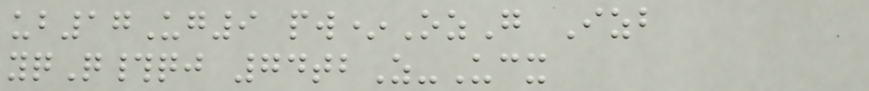ub17Ug9 pw*OzG Izb
yqQ#qj 74tbZ-Ucx
